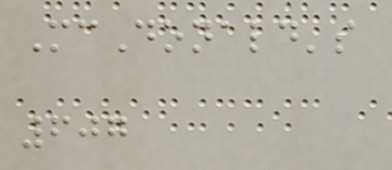McDonald's
607
